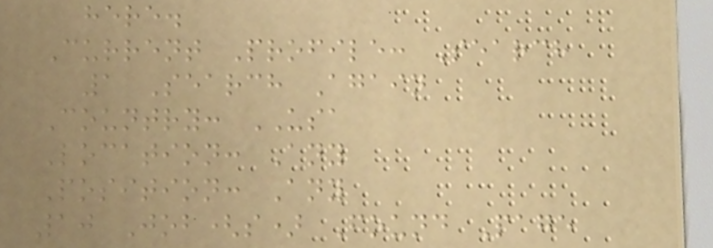here.
Current Profile: Search
1 Search Again
Country: USA
Location: Any
Position: Any
10 Job(s) Found Page
